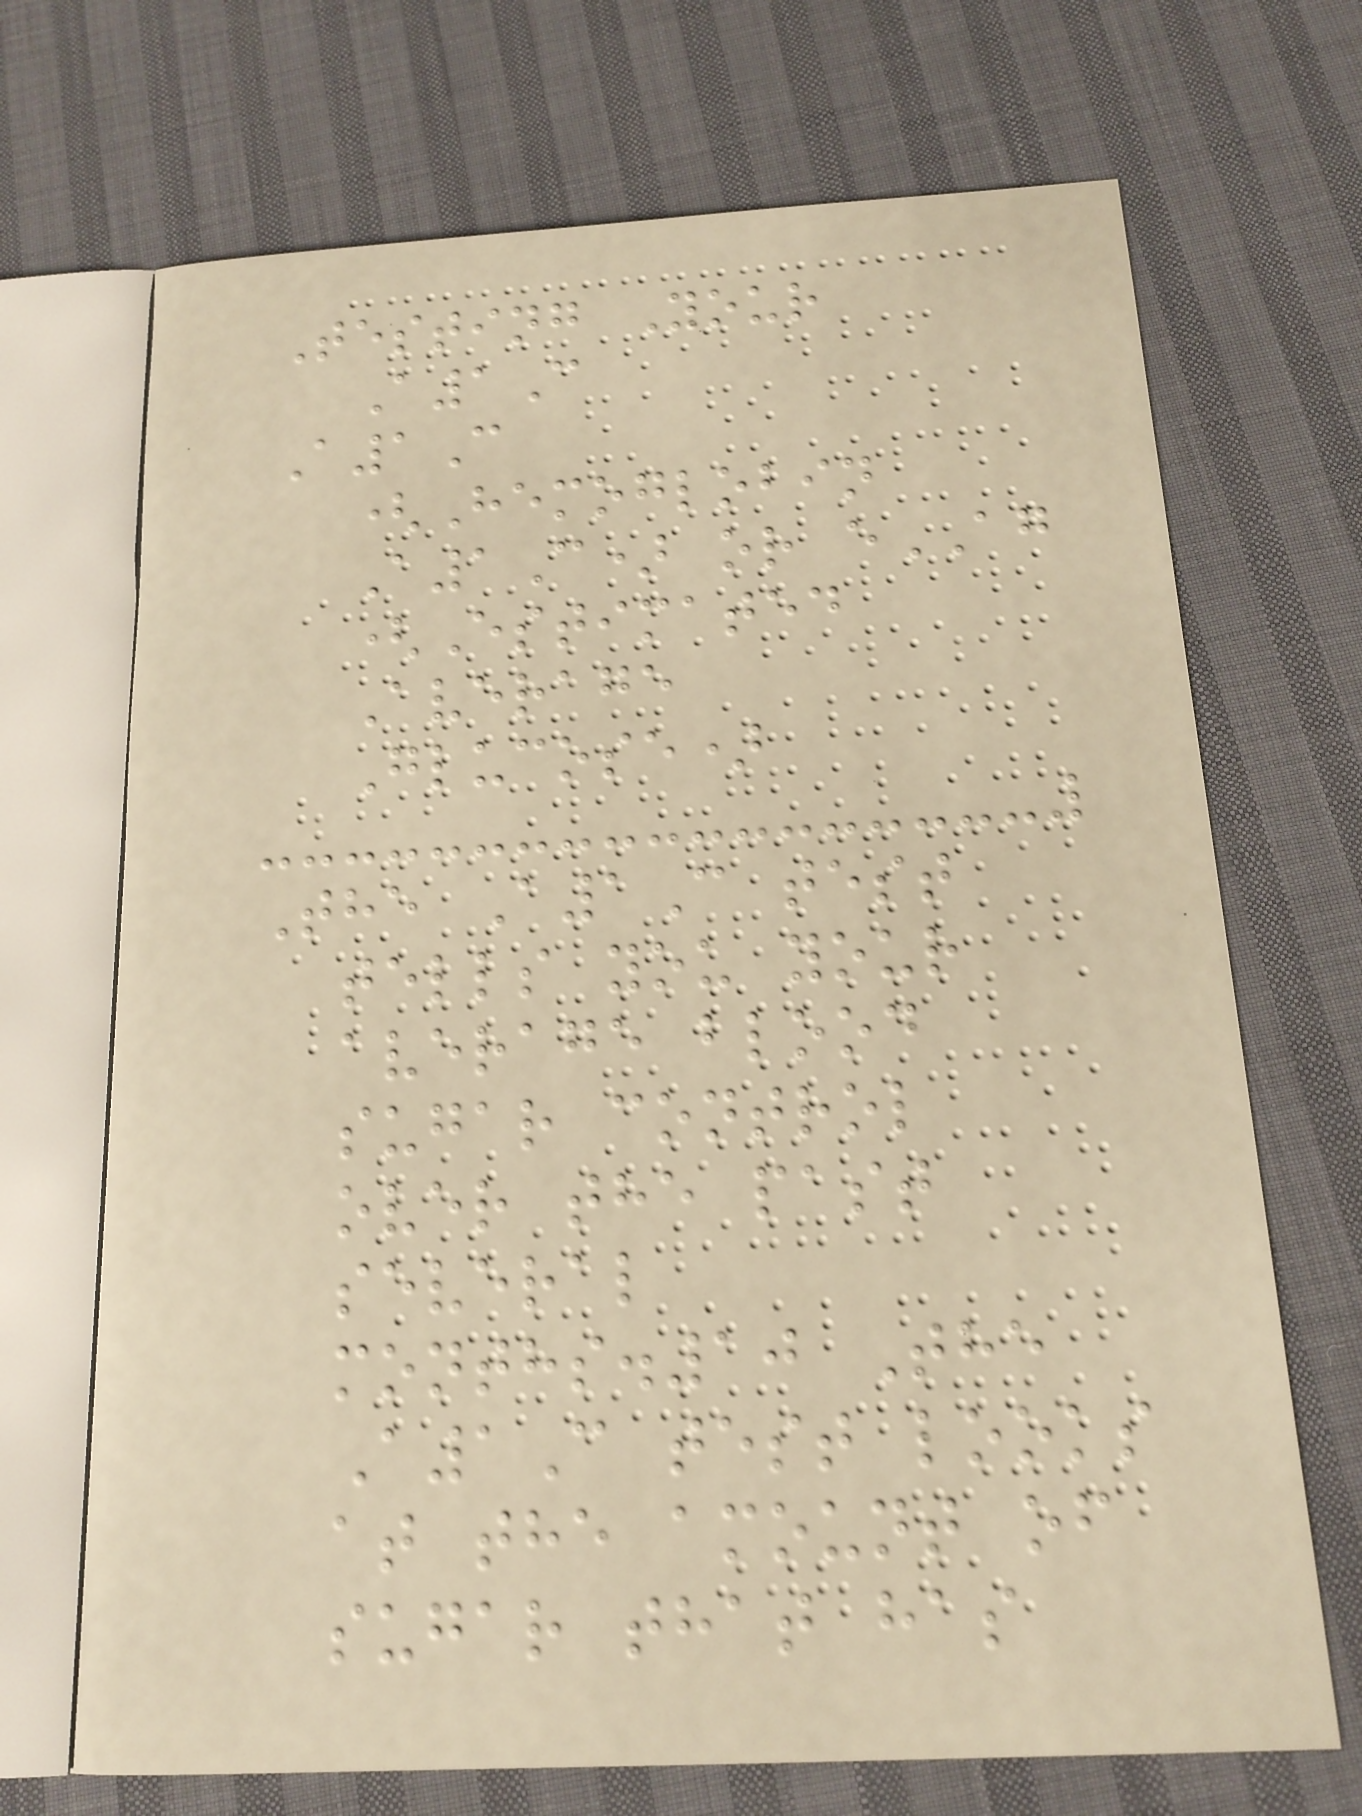Testing Your
A1C
A1C
(Hemoglobin
A1C) or eAG
(Estimated
Average
Glucose)
The A1C test
tells you your
average blood
sugar control
over the past
several
months.10 The
A1C test looks
at the amount of
sugar that has
